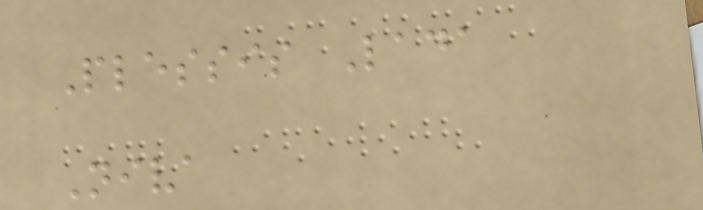Plessis Lada
Niva
